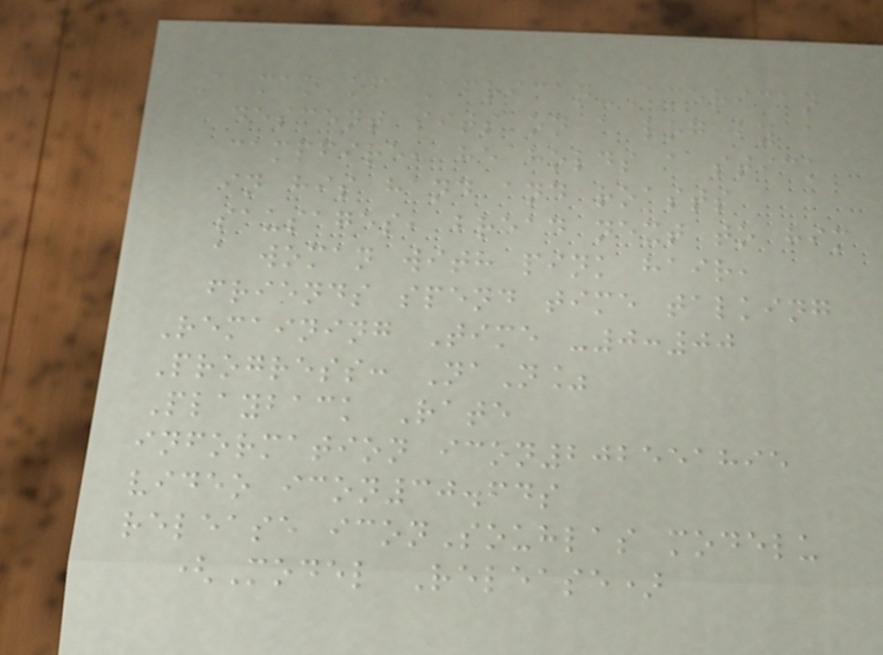A man of African-American
descent sits on a log by a
campfire, he holds a stick
in his hand and roasts
sausages, bread next to him
a woman with pink hair,
friends spend time talking
Remaining Time -0:00
Progress: NaN%
Playback Rate
information icon202551895
video icon30.64s
release iconSouhlas modelu
(Model Release)
